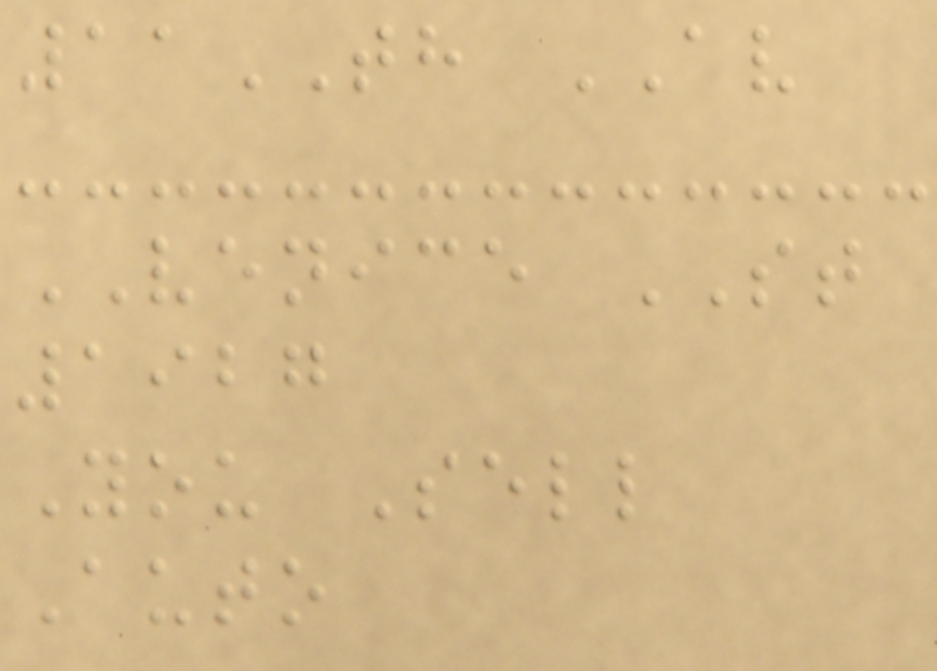11TH AV
VENICE ST
1927
You Sell
Auto
